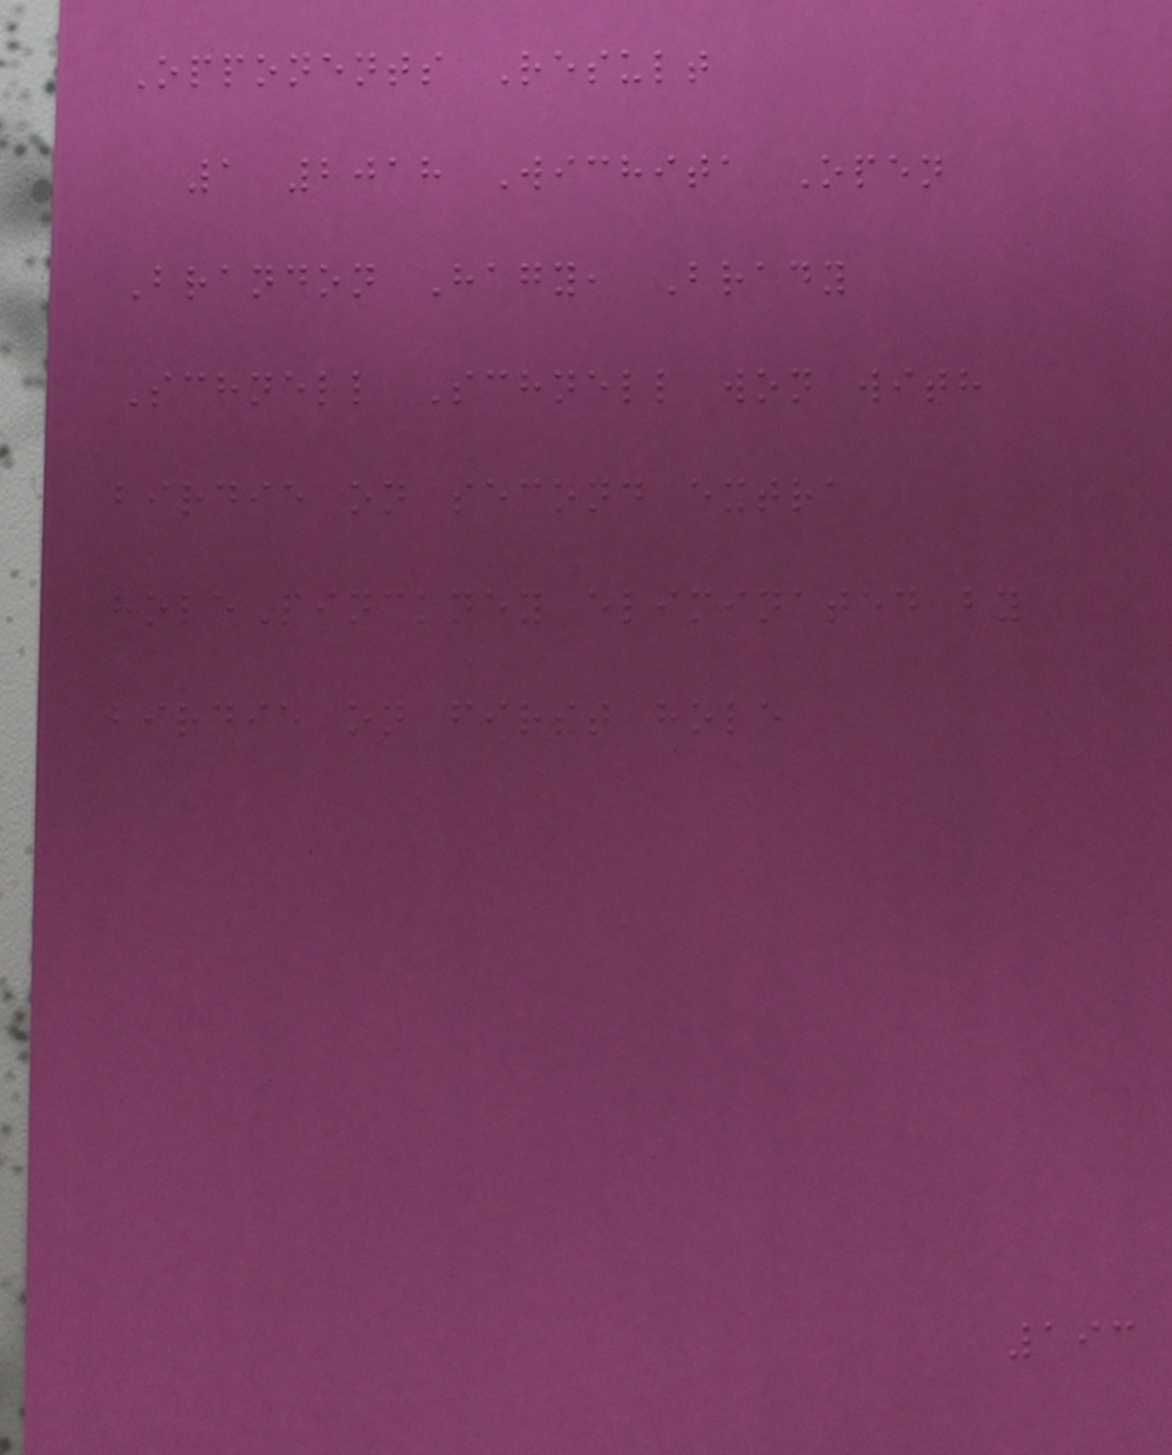Opponents Result
1 2018 Wichita Open
Brandon Hagy, Brady
Schnell Schnell won with
birdie on second extra
holePinckney eliminated by
birdie on first hole
193
